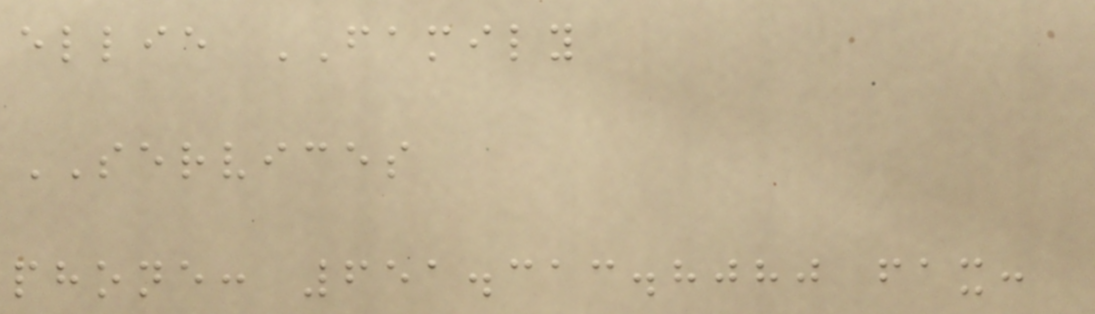ellie FAMILY
SERVICES
phone: 651.313.8080 fax:
